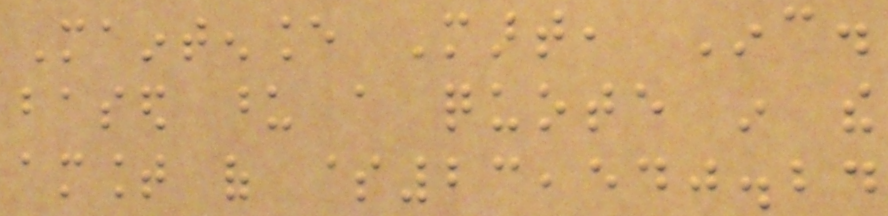Maintenance Mart, Inc.
based upon a quote in the
amount of $23,540.24
